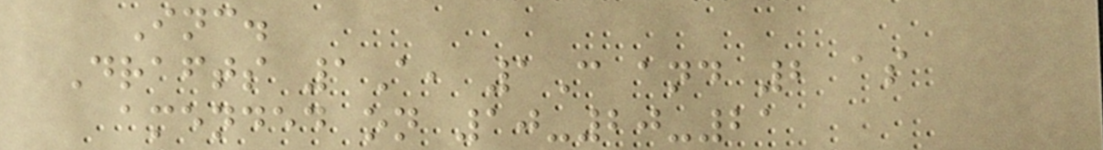Inc.
Drafts 1A, 1C and 2 as
amended on 10-20-21
